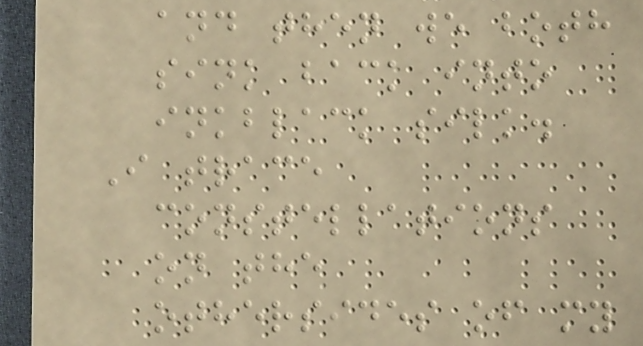and then we both
sink back into
inkblack silk.
I trace
constellations
on the
othersides of my
